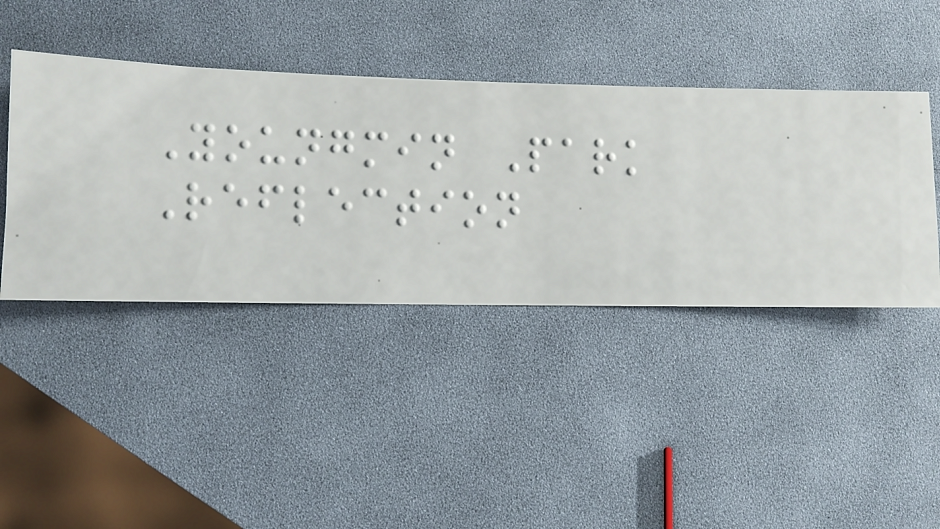Youngmin Park
Reflection
